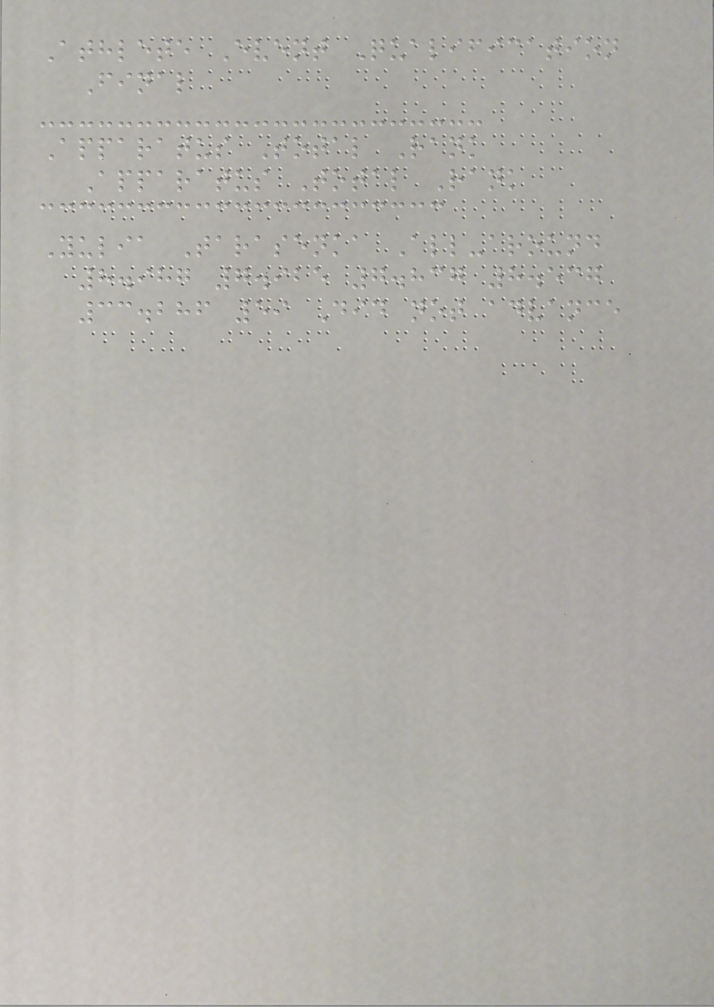Athlete Event Qualification
Final
Apparatus Total Rank
Apparatus Total Rank
Yulia Tarasenka All-around
8.987 7.925 7.837 8.537
33.286 59 Did not advance
